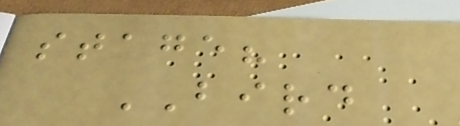stage?
BIRD
